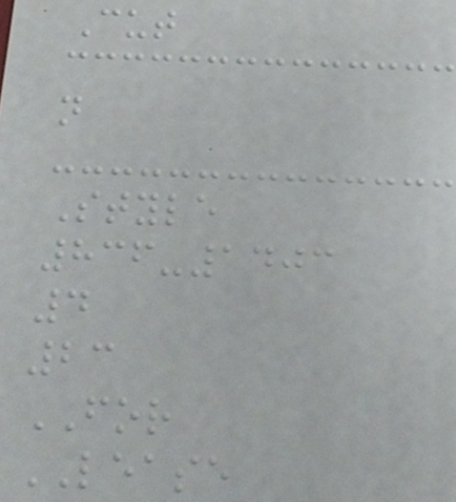Cut
n
Style
836-1403
4
23
FOR
LEASE
